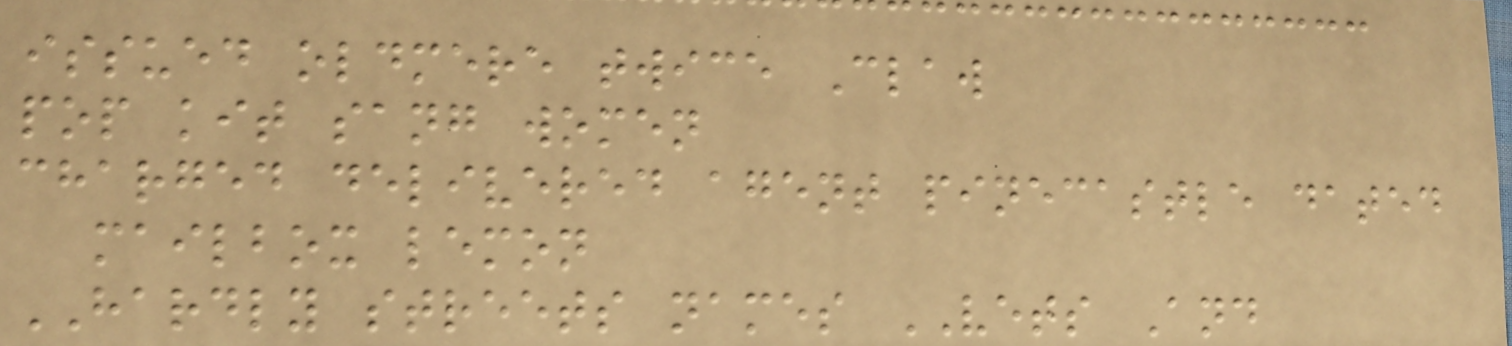issued oldmere twice Claw
pop kit sang women
charged delivered agent pinecastle dated
mailbox lemon
HARDLY streets names VETS And
